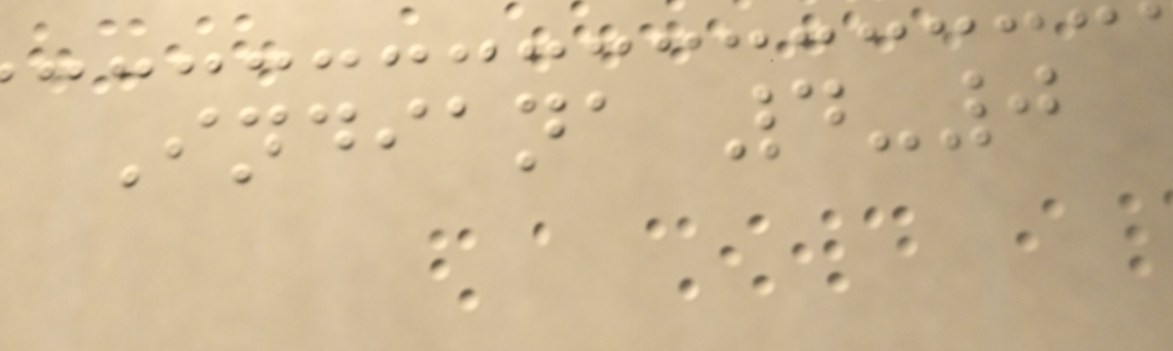Indiana 4-0
